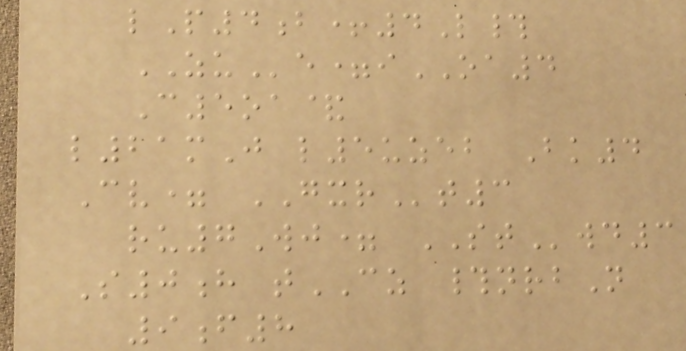lP4b+4L#
ZUe=iOA4
C5oa&
l21mJ l5uzeb Bk4
Cv= GXRt3
ru7Wj= STwd3
S0h tCZ #nrbN
9f8
